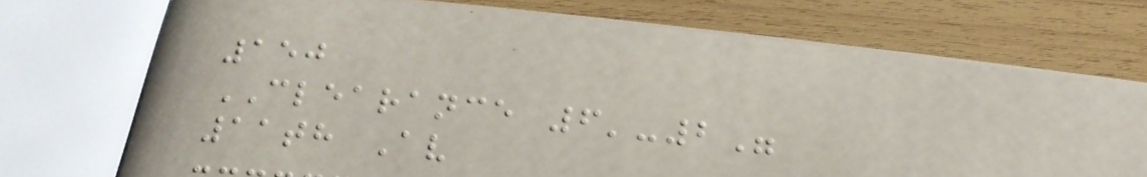150
CLEARANCE 6'-2"
11th Av
